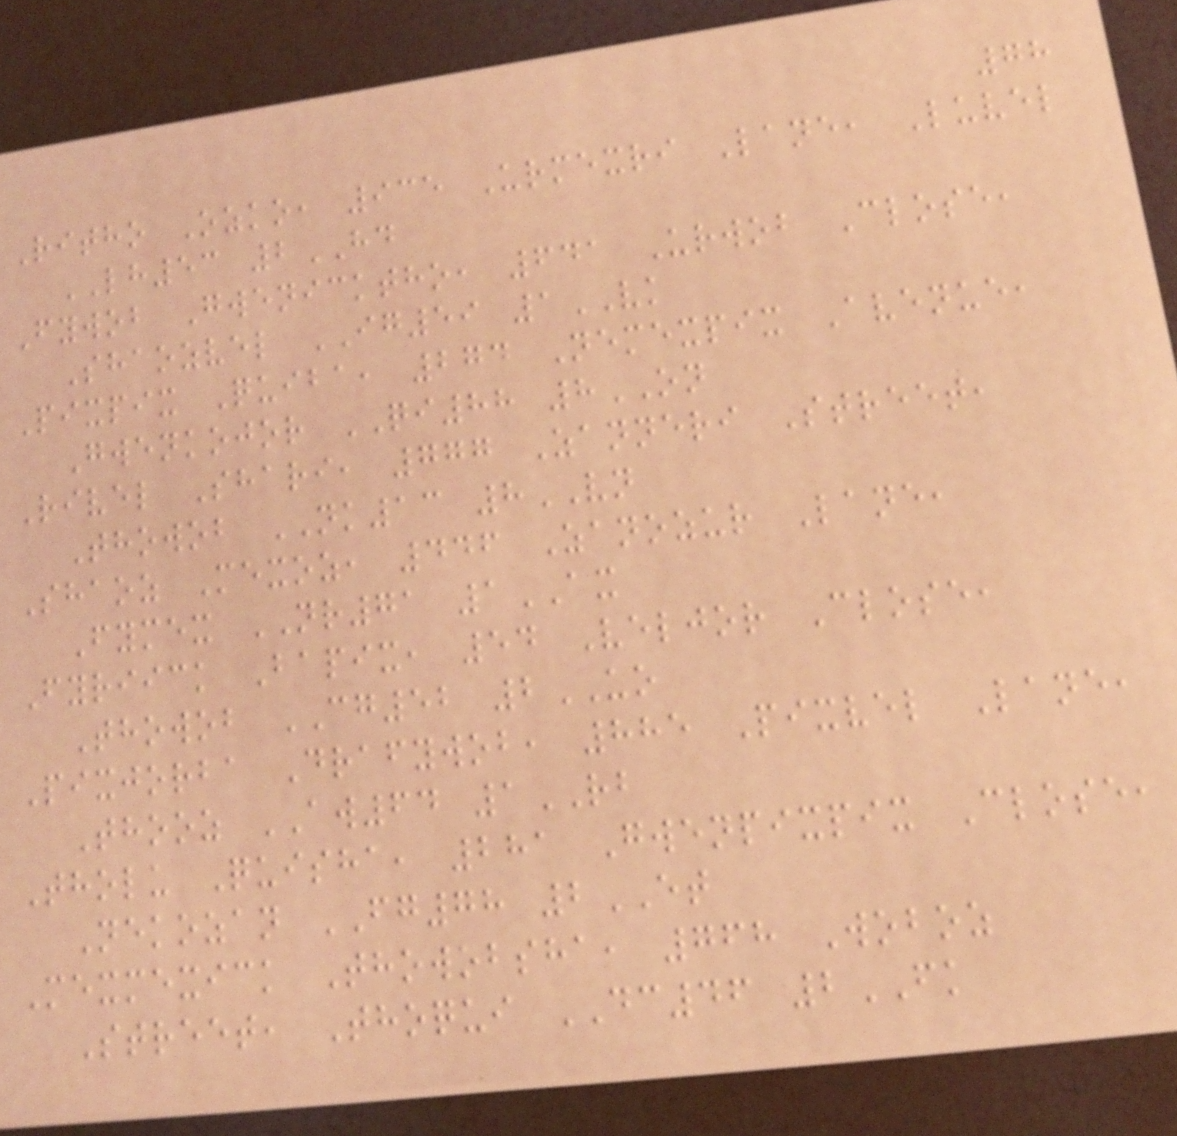78
Ritho Ozko, 935 Urmexri Lane, Luvel
LH53 2HD
Fywob Gwenicktho, 641 Urwob Close,
Shaozvel IG59 1VK
Pixpix Quiba, 274 Nemexpix Avenue,
Gwenkojor QI88 8ON
Rivel Shari, 777 Zanneri Street,
Thowob NK13 8VN
Shaoz Mexoz, 446 Zanozur Lane,
Fymex NR71 1AX
Fyriick Bapix, 54 Veljor Close,
Thowob CG52 2UO
Pixjorba Drafywob, 885 Pixvel Lane,
Thooz AW64 1RB
Tholu Quisha, 281 Gwenpixpix Close,
Nekozan FG78 2ET
Mexmexick Thowobsha, 768 Woboz
Street, Thoqui DC46 2FK
